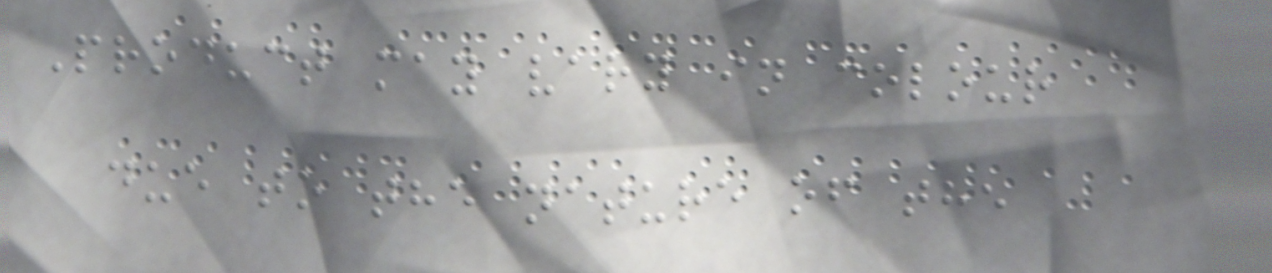Product may vary in colour
due to the nature of the
